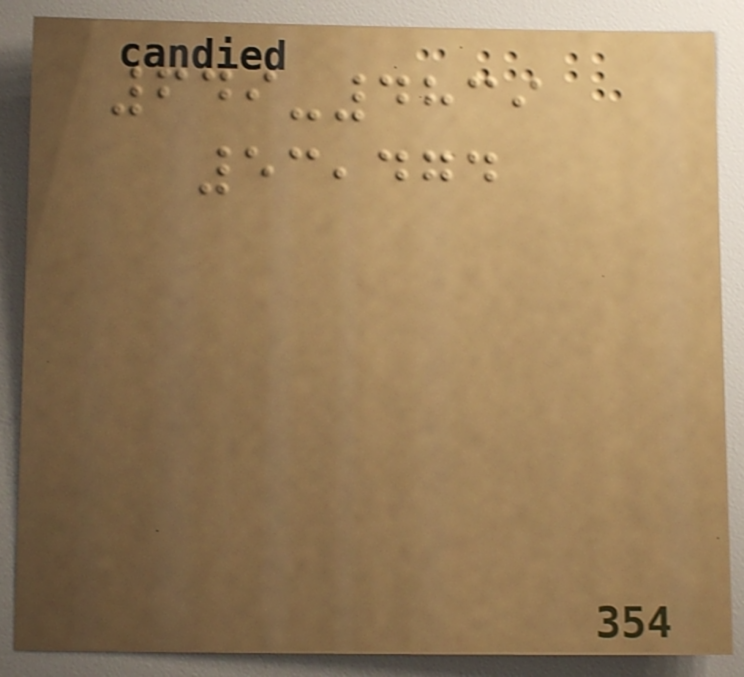649-4839
53,474
